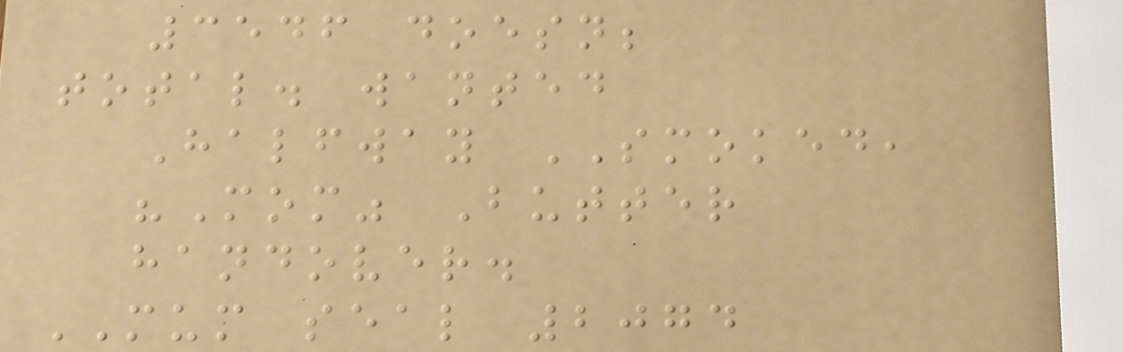3546 doesn;
total. wanted
Halfway SMOKED,
"Mom" Butter
handover.
MUM seal 2074
